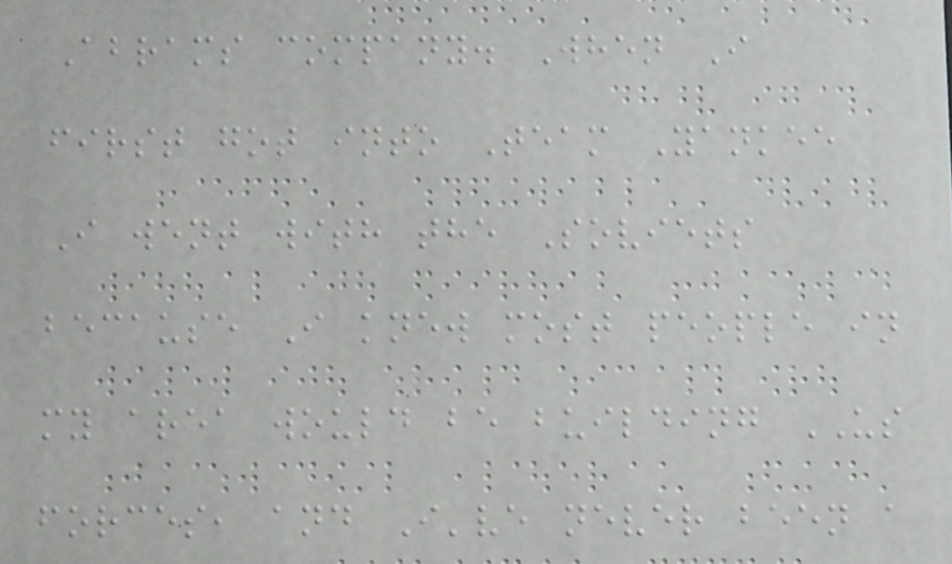Abrams company. When I
first got into Team Yankee
I went with the Soviets
because I knew most people in
my area would be building US
forces, and I've never been a
